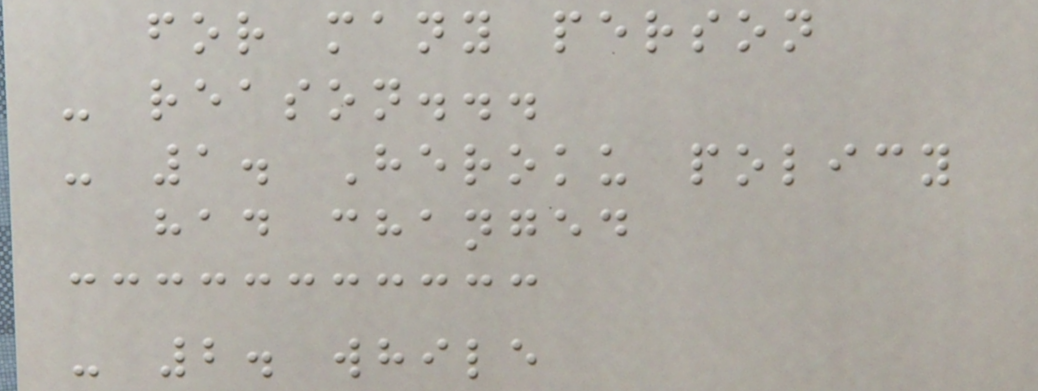for many person
- reason...
- 1. Heroku policy
had changed
- 2. while
